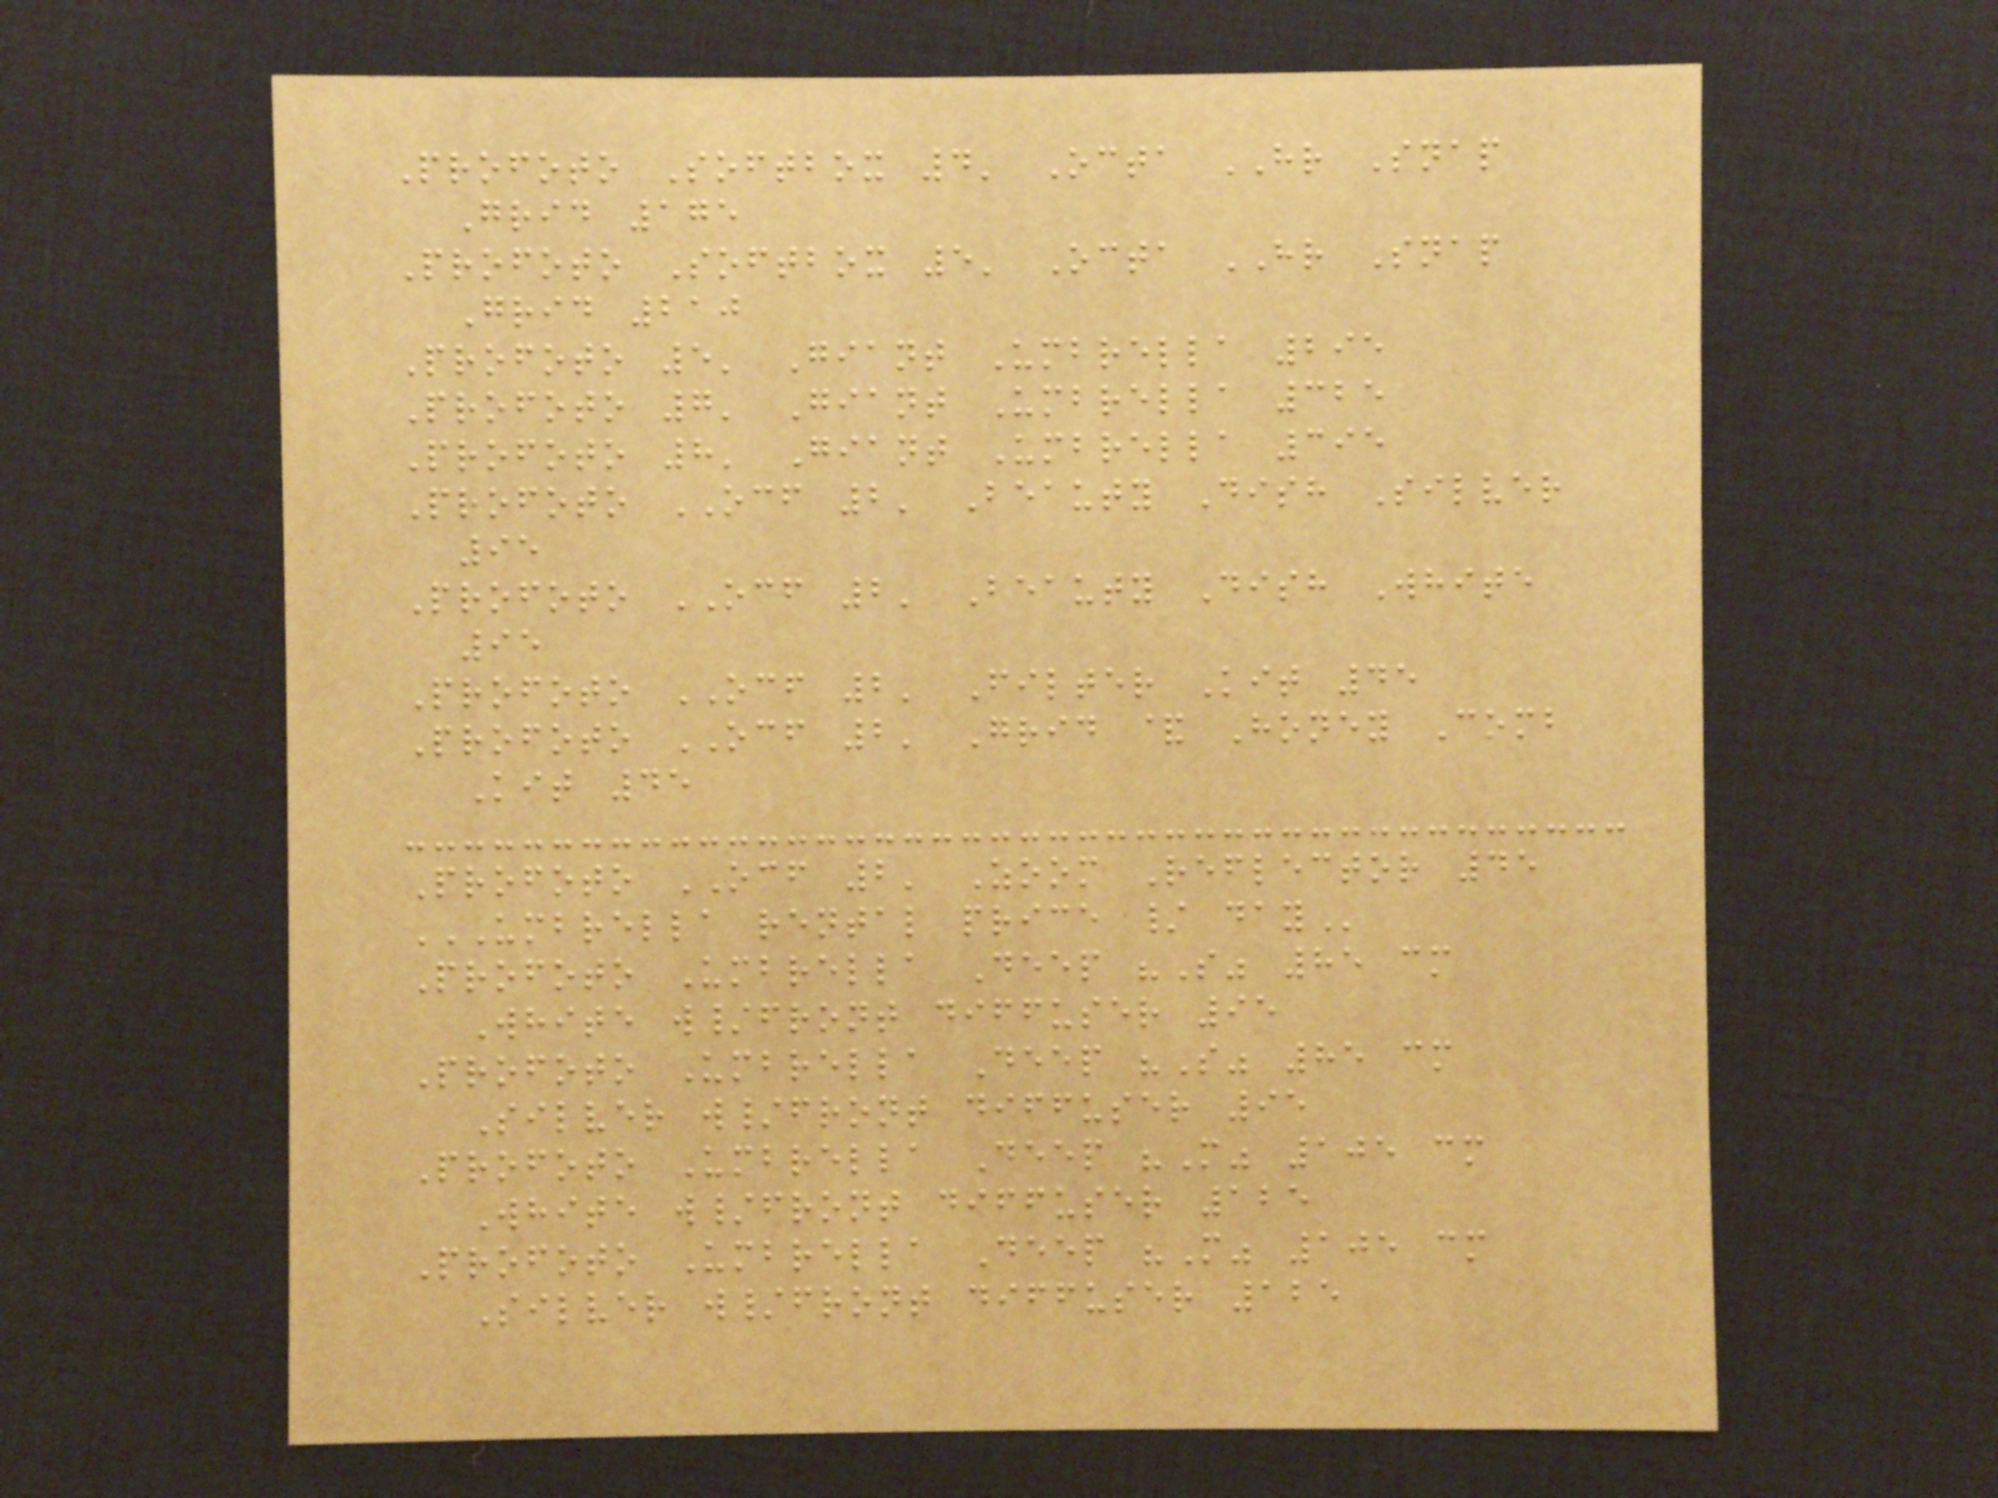Profoto Softbox 4' Octa HR Snap
Grid 175
Profoto Softbox 5' Octa HR Snap
Grid 210
Profoto 5' Giant Umbrella 295
Profoto 7' Giant Umbrella 325
Profoto 8' Giant Umbrella 395
Profoto OCF 2' Beauty Dish Silver
95
Profoto OCF 2' Beauty Dish White
95
Profoto OCF 2' Filter Kit 45
Profoto OCF 2' Grid & Honey Comb
Kit 45
Profoto OCF 2' Zoom Reflector 45
UMBRELLA RENTAL PRICE / DAY
Profoto Umbrella Deep "S" 85 cm
White w/front diffuser 95
Profoto Umbrella Deep "S" 85 cm
Silver w/front diffuser 95
Profoto Umbrella Deep "M" 105 cm
White w/front diffuser 125
Profoto Umbrella Deep "M" 105 cm
Silver w/front diffuser 125
